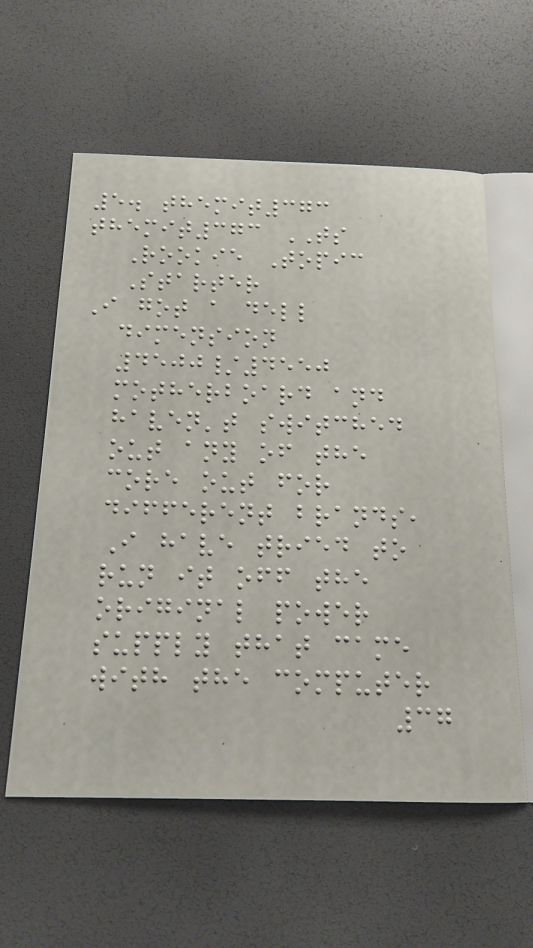5. themit373
themit373 TS
Rookie Topic
Starter
I got a dell
dimension
4500/4550
motherboard and
haven't switched
out any of the
core out for
different brands,
I have tried to
run it off the
original power
supply that came
with the computer
37
